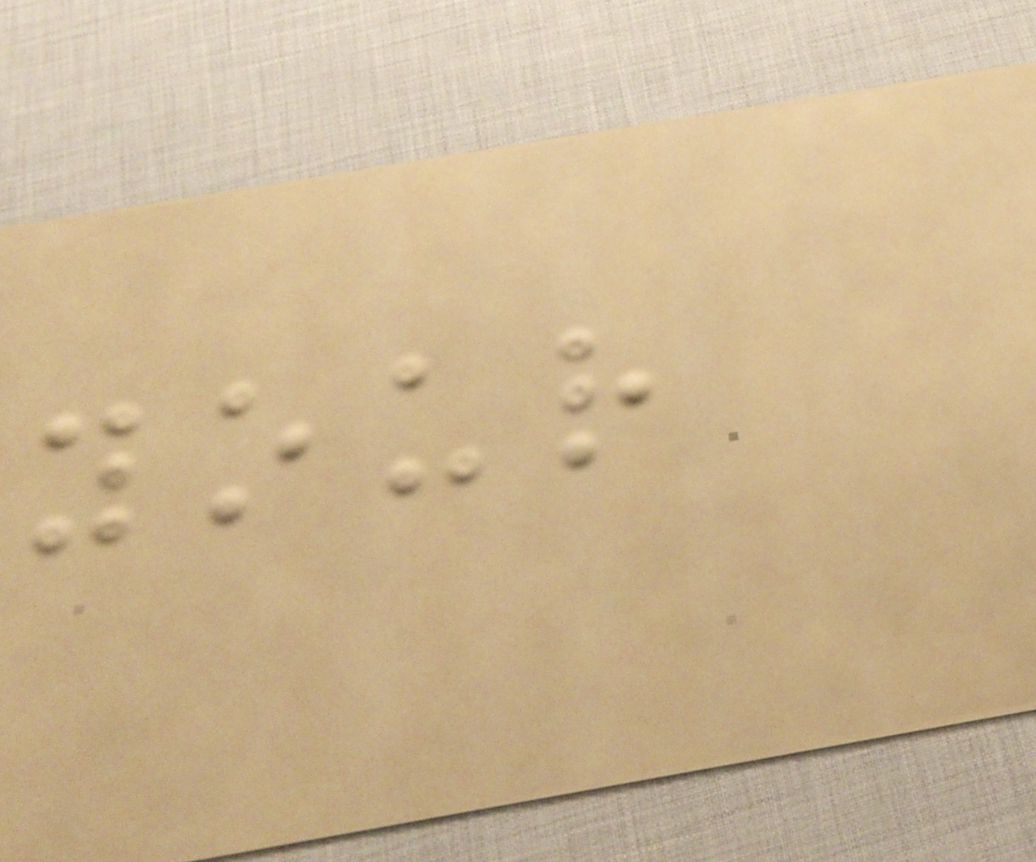your
